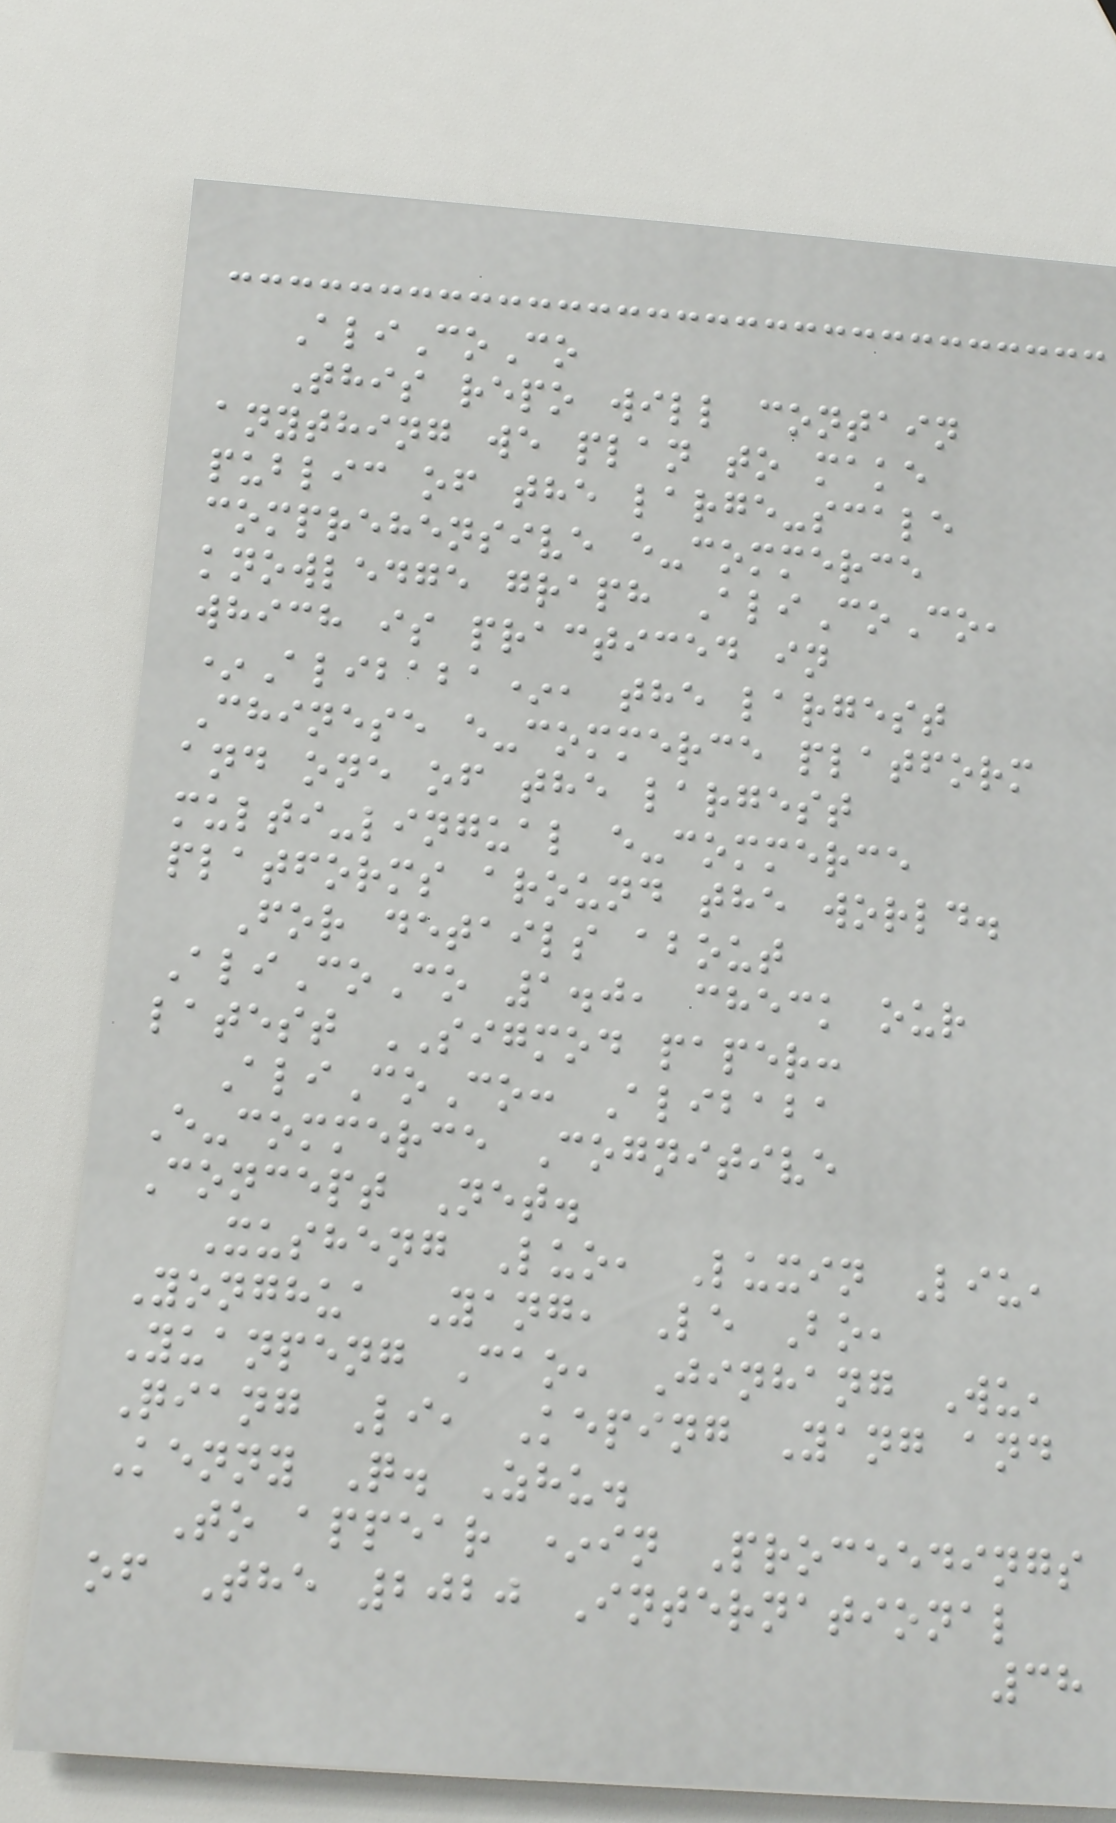AliCoCo
This repo will contain
anything we plan to make
public of the large-scale
comprehensive e-commerce
knowledge graph AliCoCo,
which is practiced in
*Alibaba*, the largest
Chinese e-commerce platform
and one of the largest
multi-lingual e-commerce
platforms around the world.
For details about
AliCoCo 1.0, check our
latest SIGMOD paper:
AliCoCo: Alibaba
E-commerce Cognitive
Concept Net.
Xusheng Luo, Luxin Liu,
Yonghua Yang, Le Bo,
Yuanpeng Cao, Jinhang Wu,
Qiang Li, Keping Yang and
Kenny Q. Zhu.
To appear *in Proceedings
of The 2020 International
38
